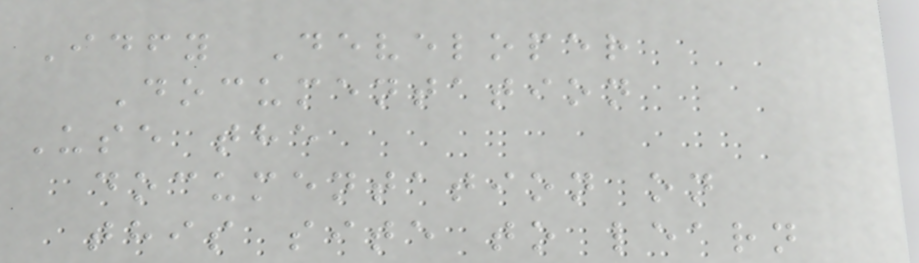Idfy Developer
Documentation
Use the
documentation on
this site to learn
